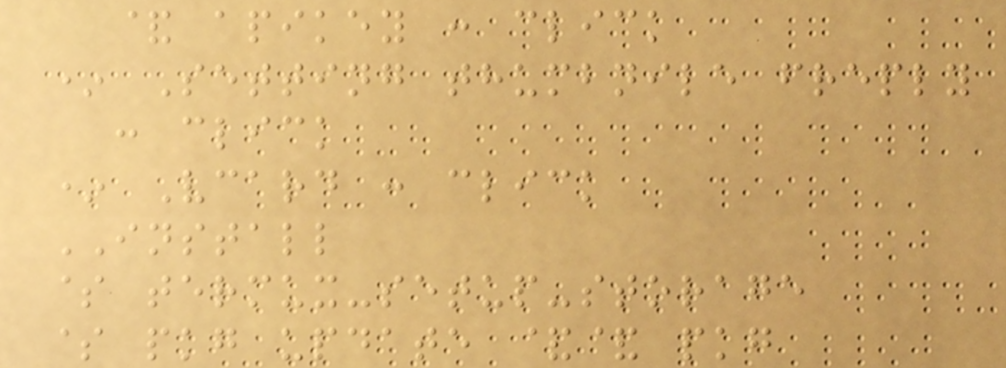& apikey : click
* Setting thumbnile freply
: click
* Vcard : click
INSTALL
$ termux-setup-storage
$ pkg update && pkg
